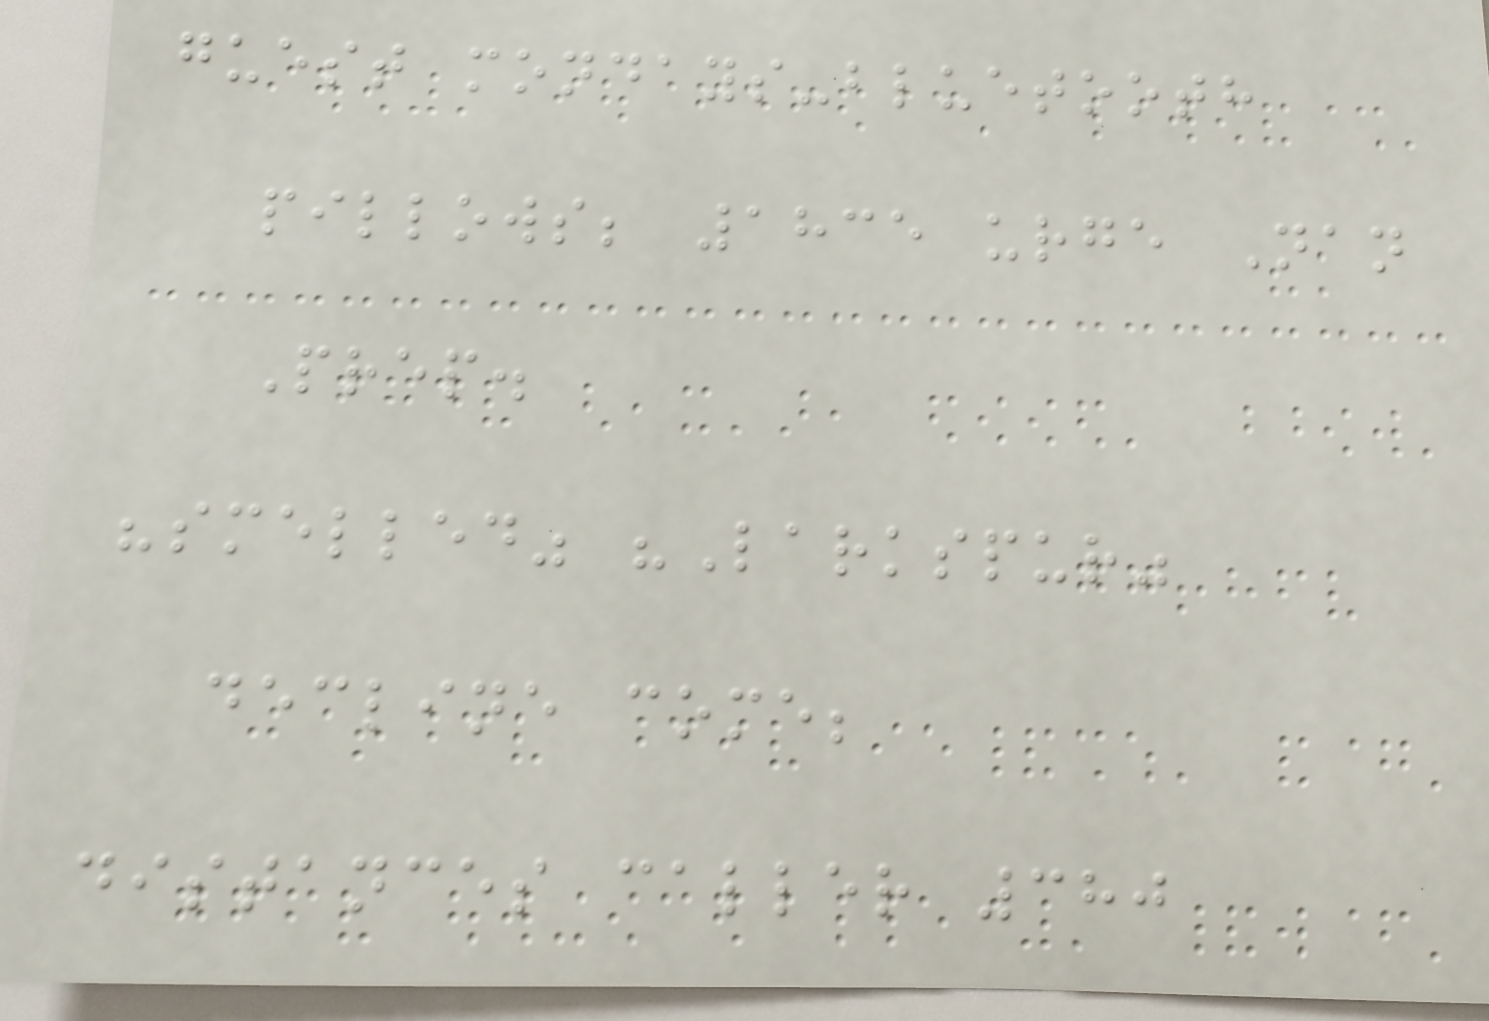guest mondays-bluetooth
pillows; 1835 urge Nan
Prep.
"smelled" "Larkspur"
decline come;
distances caller 380
